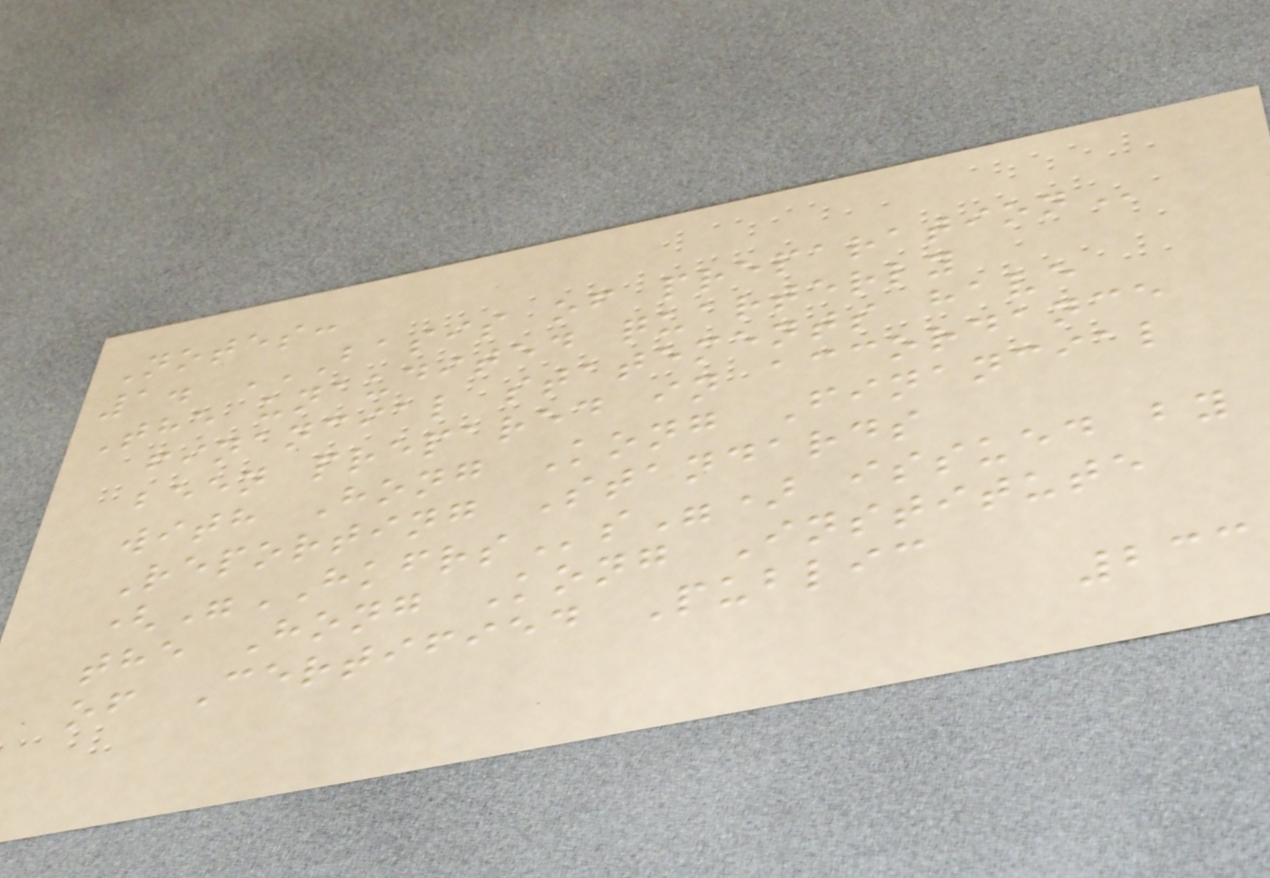Notes:
1. BASIS OF PREPARATION
The unaudited quarterly
financial statements have
been prepared in accordance
with Hong Kong Financial
Reporting Standards
("HKFRSs") issued by
the Hong Kong Institute
of Certified Public
233
